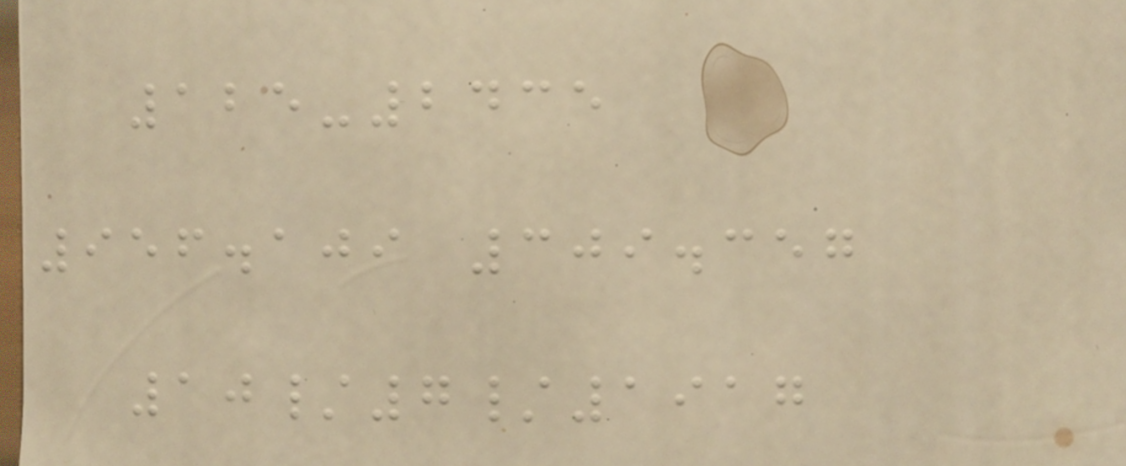125-2435
956.109 309.357
10/7/1917
